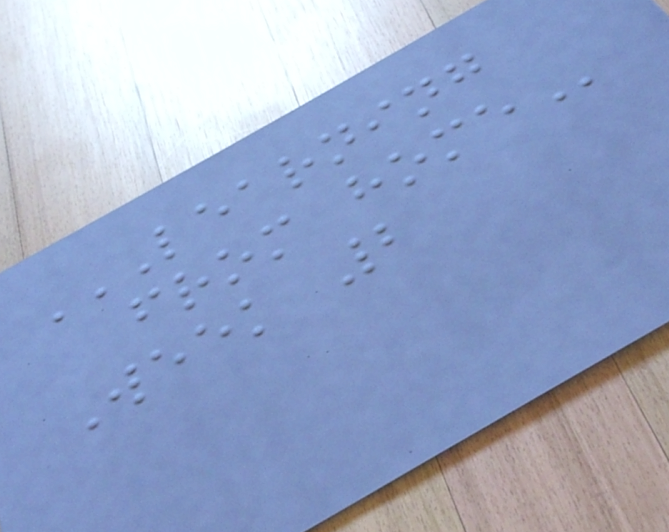LEARNING
FROM HOME
Week 2
